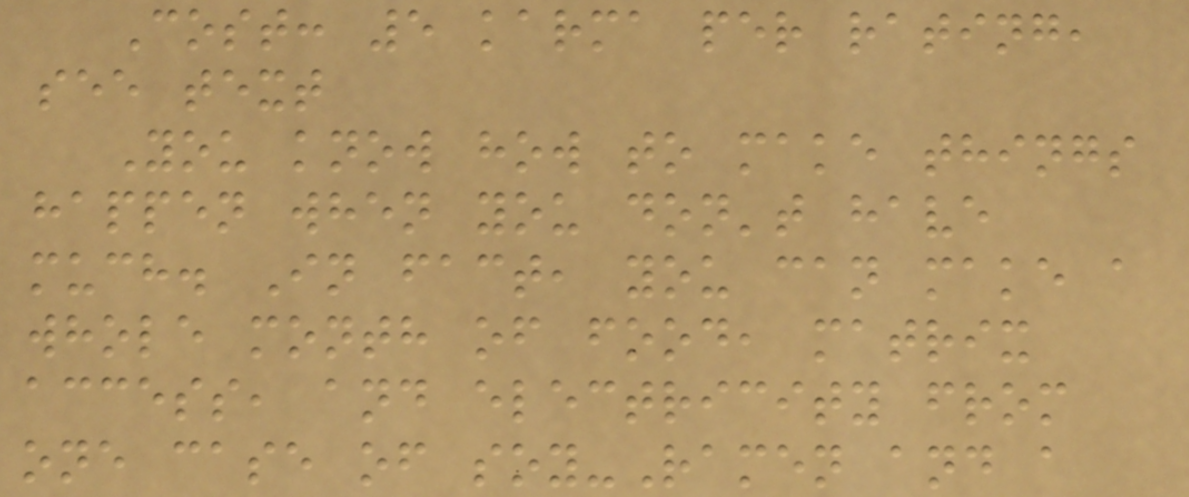Cost: 5 karma per rating,
see text
You know how to make things
happen when you don't have
much. In fact, you can make a
whole month of food, matrix
access, and electricity from
one case of soy-Ramen and a
